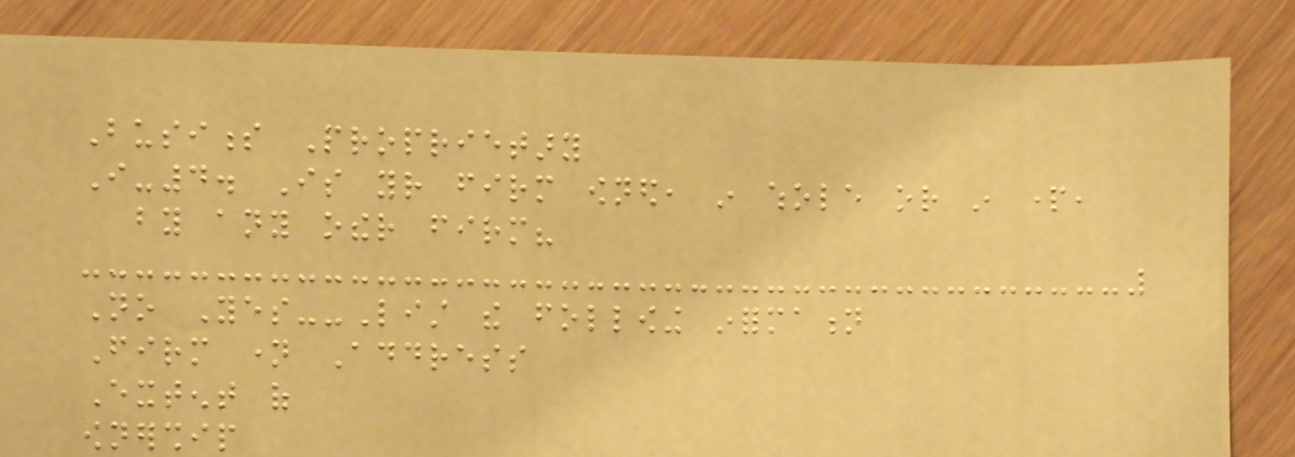Business Proprietary
I-4. Is your firm owned, in whole or in part,
by any other firm?
No Yes--List the following information
Firm name Address
Extent of
ownership
